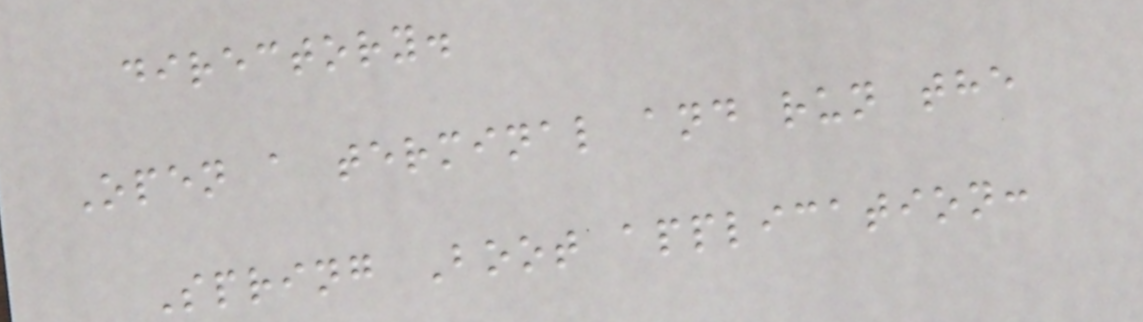directory.
Open a terminal and run the
Spring Boot application:
